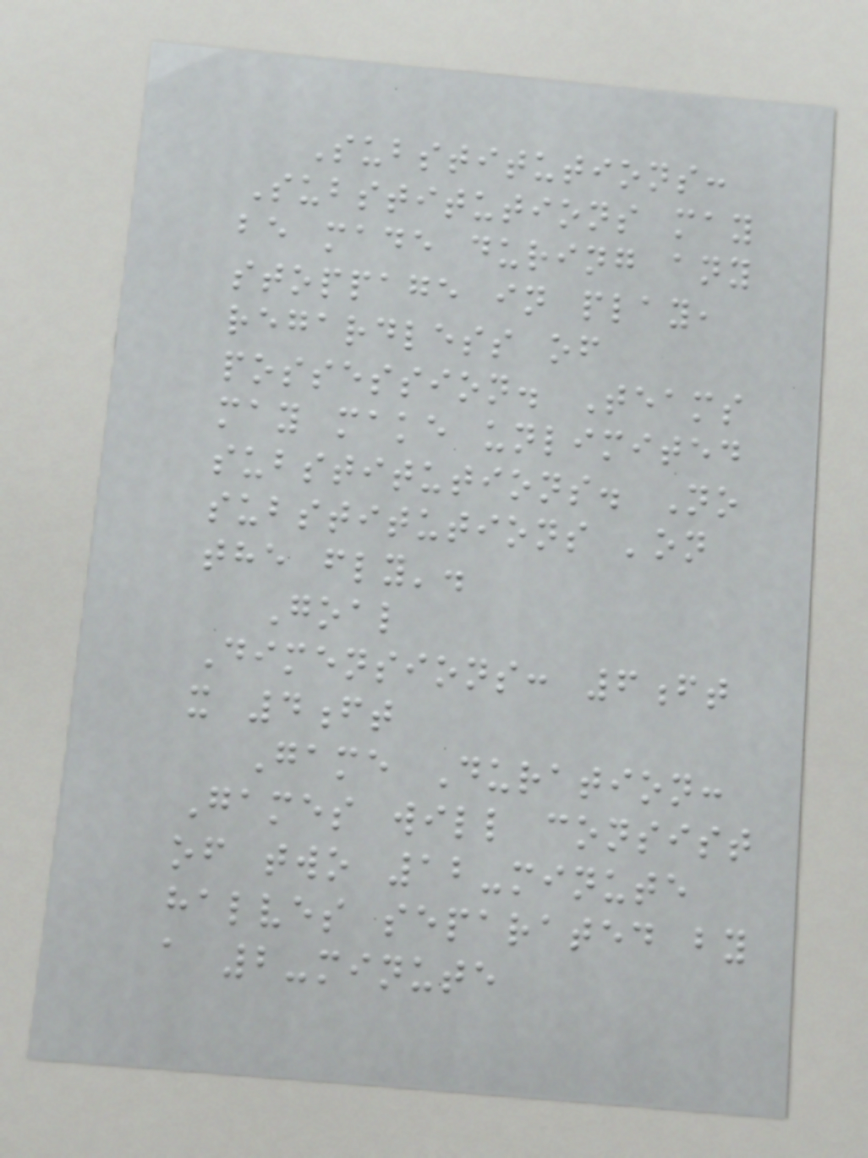Substitutions:
Substitutions may
be made during any
stoppage in play,
regardless of
possession. Teams
may make unlimited
substitutions. No
substitutions 'on
the fly'.
Goal
Dimensions: 6ft
x 4ft
Game Duration:
Games will consist
of two 12-minute
halves separated by
a 2-minute
